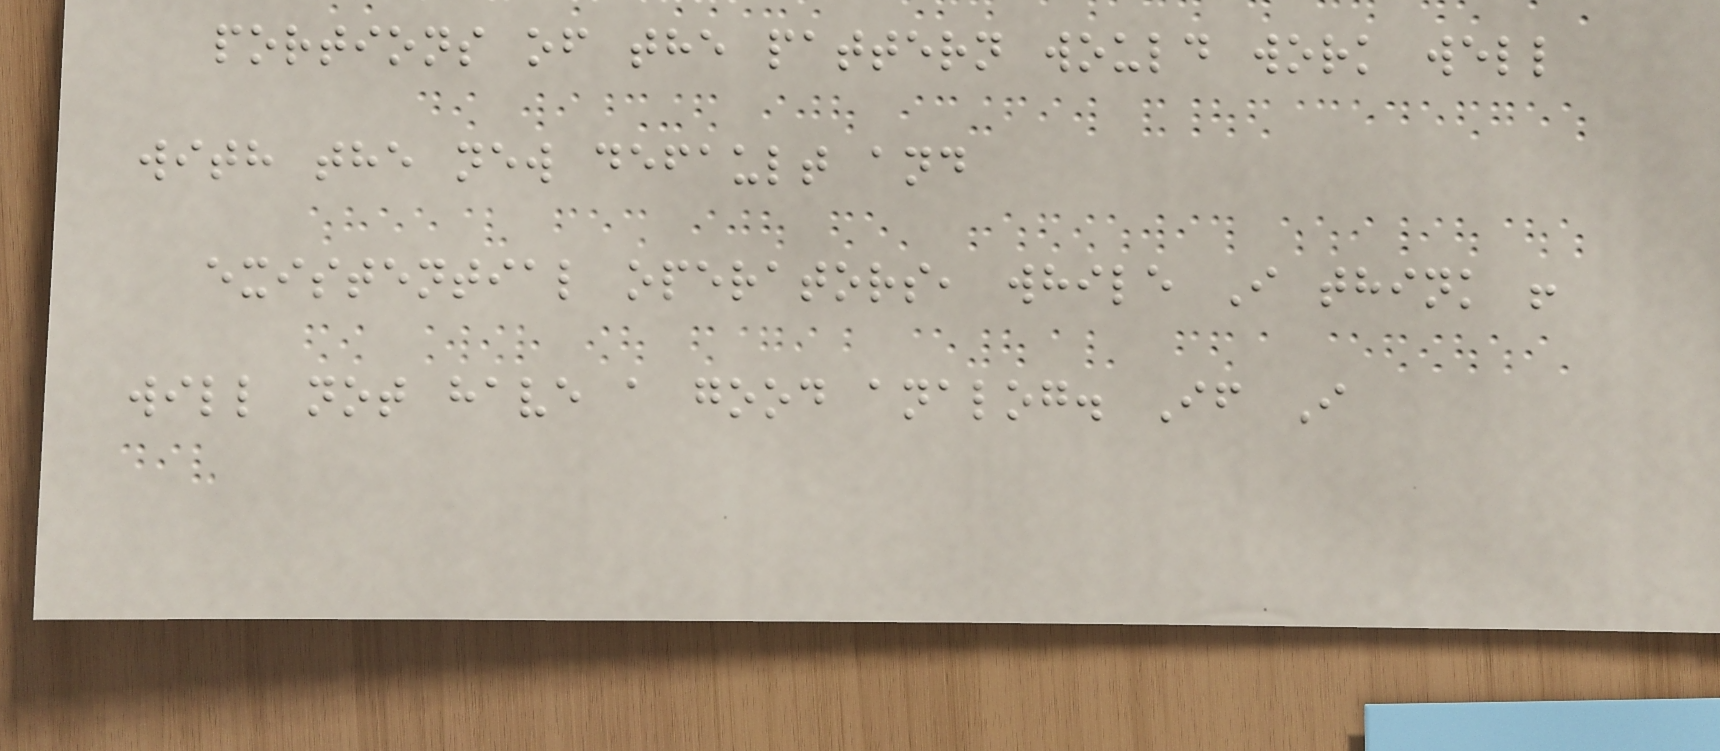portions of the pattern would work well
with the new default and
existential operators, while I think !
will not have a good analog. If I
